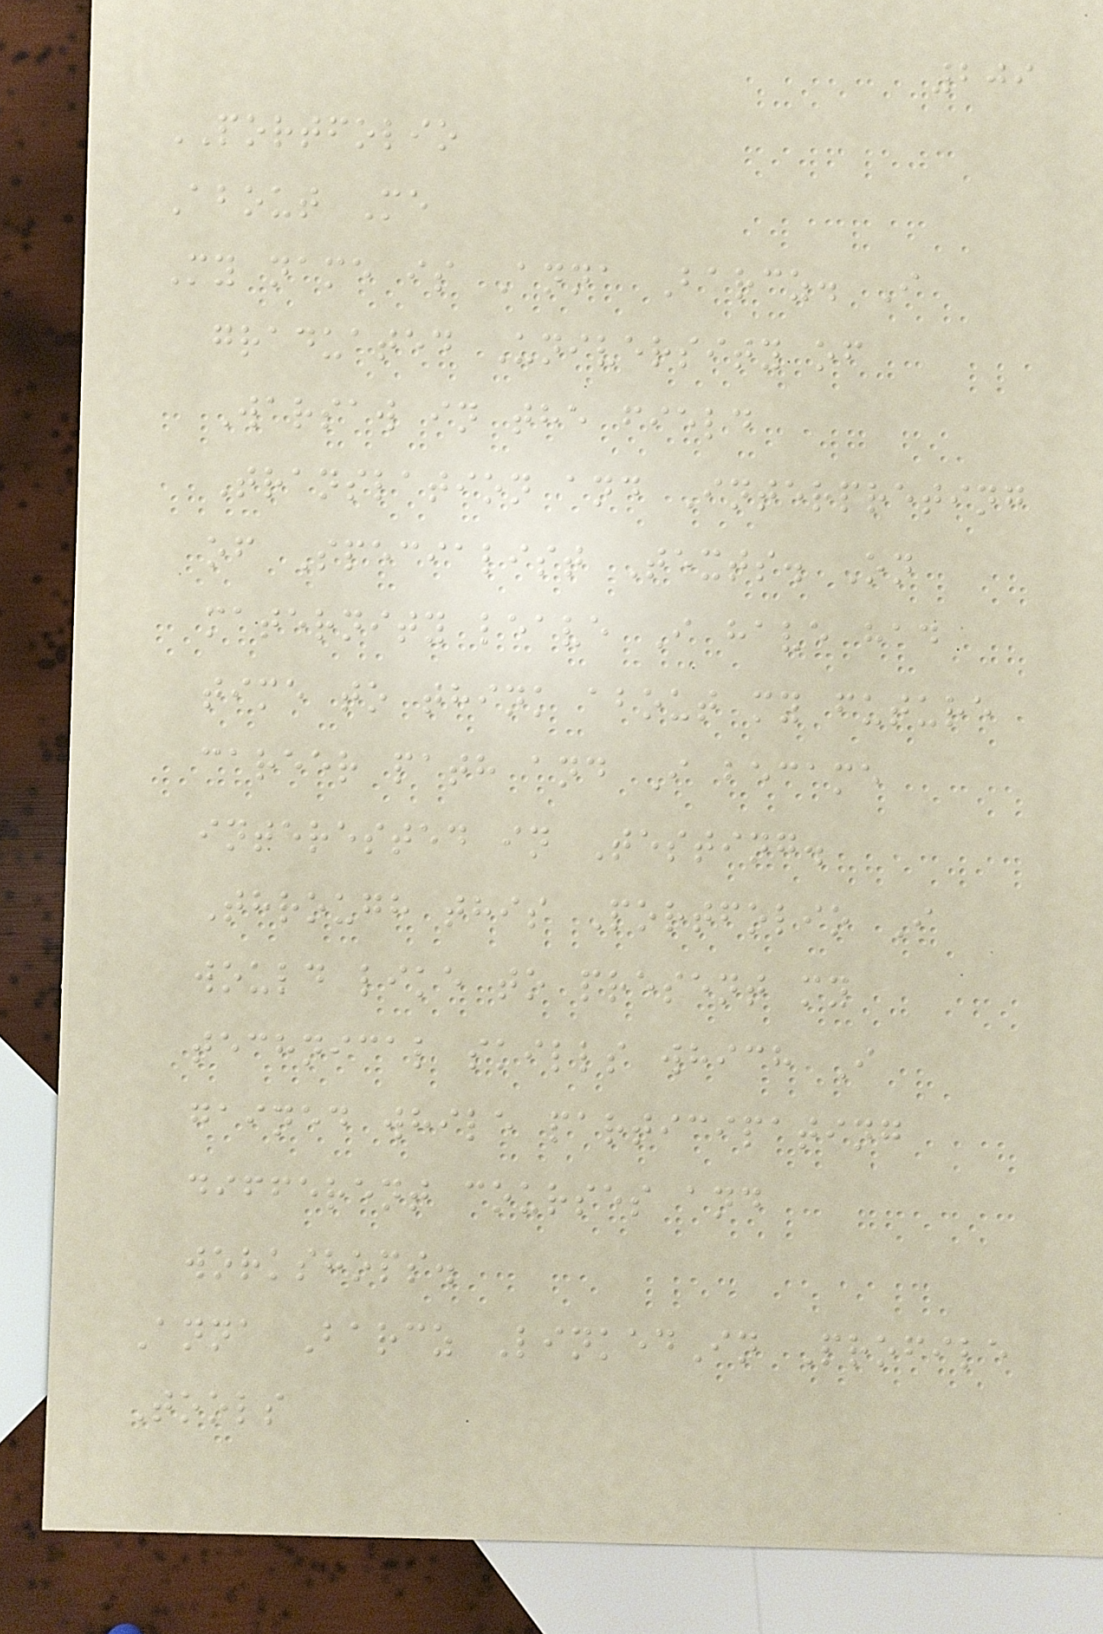209
PORTFOLIO
About Me
My name is Anna Barcz. I
graduated University of
Warsaw in the field
Translation and Interpreting
of Specialist Texts. On
maternity leave I have had
time to think about my future
career path and I became
interested in Testing.
Through this Portfolio I
would like to present my
technical skills which I
gained while participating
different courses and
workshops.
Anna Barcz LinkedIn Profile
Tools
